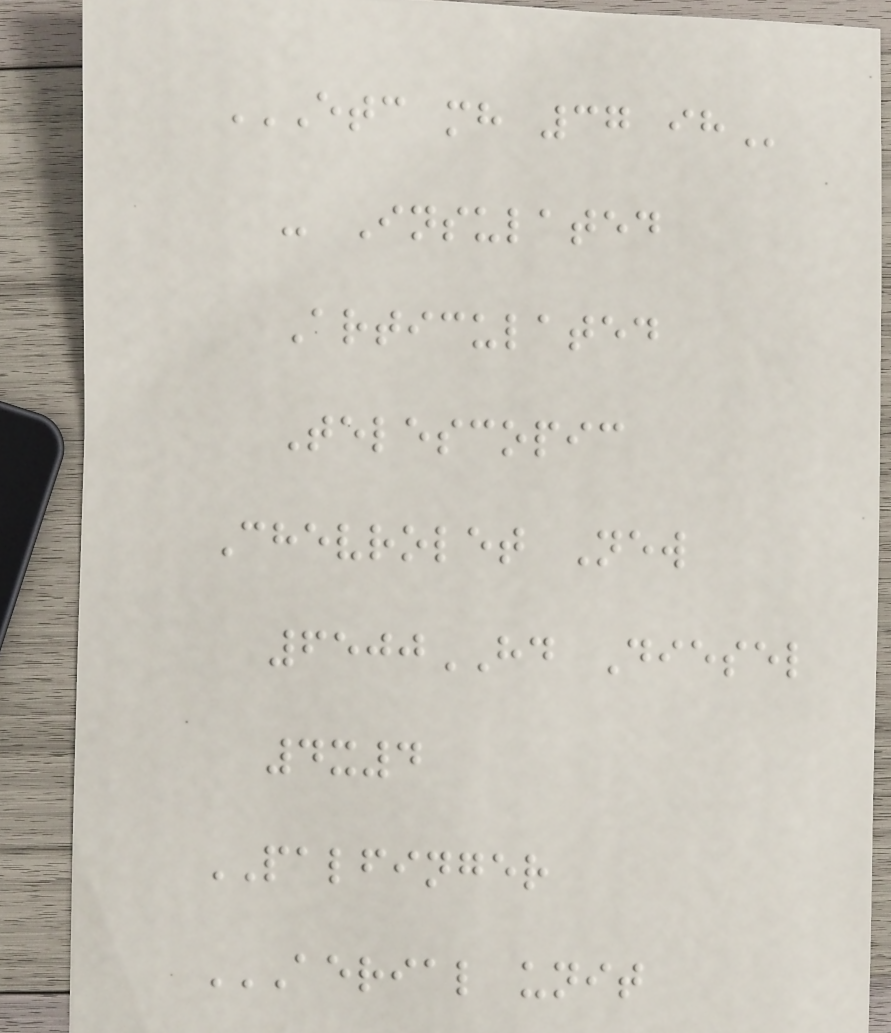ETC MH 37 IH
- Insulated
Articulated
Telescopic
Chevrolet New
6500HD Diesel
4x4
PALFINGER
AERIAL UNIT
